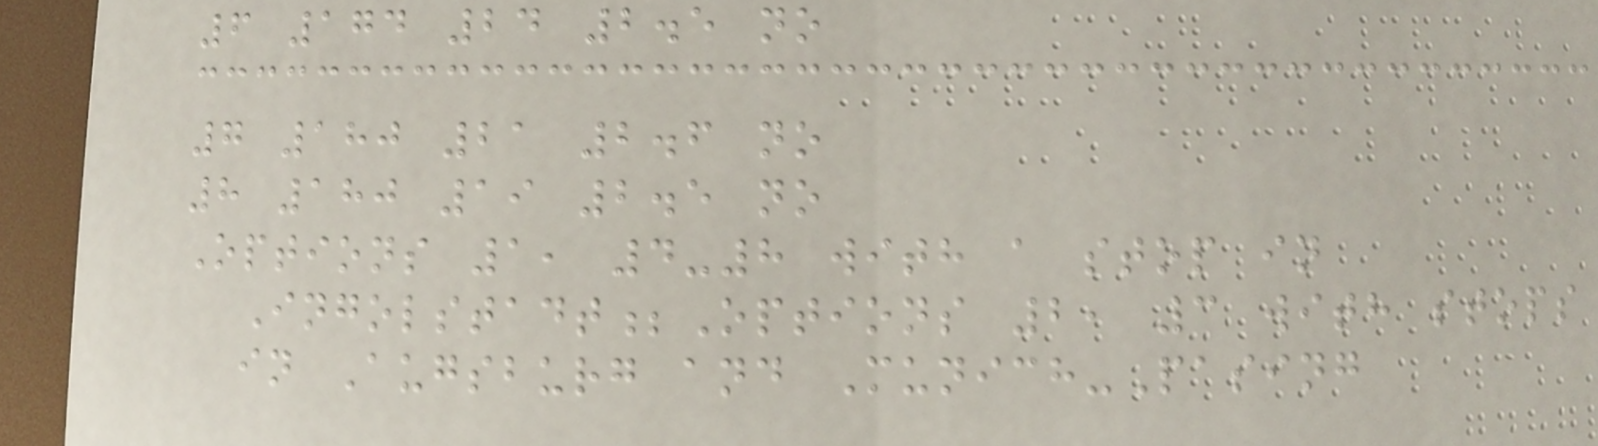6 174 24 2.5 no
7 180 21 2.6 no
8 180 19 2.5 no
Options 1, 4-8 with a stop in
Ingolstadt;Options 2, 3 with stops
in Augsburg and Munich-Pasing
